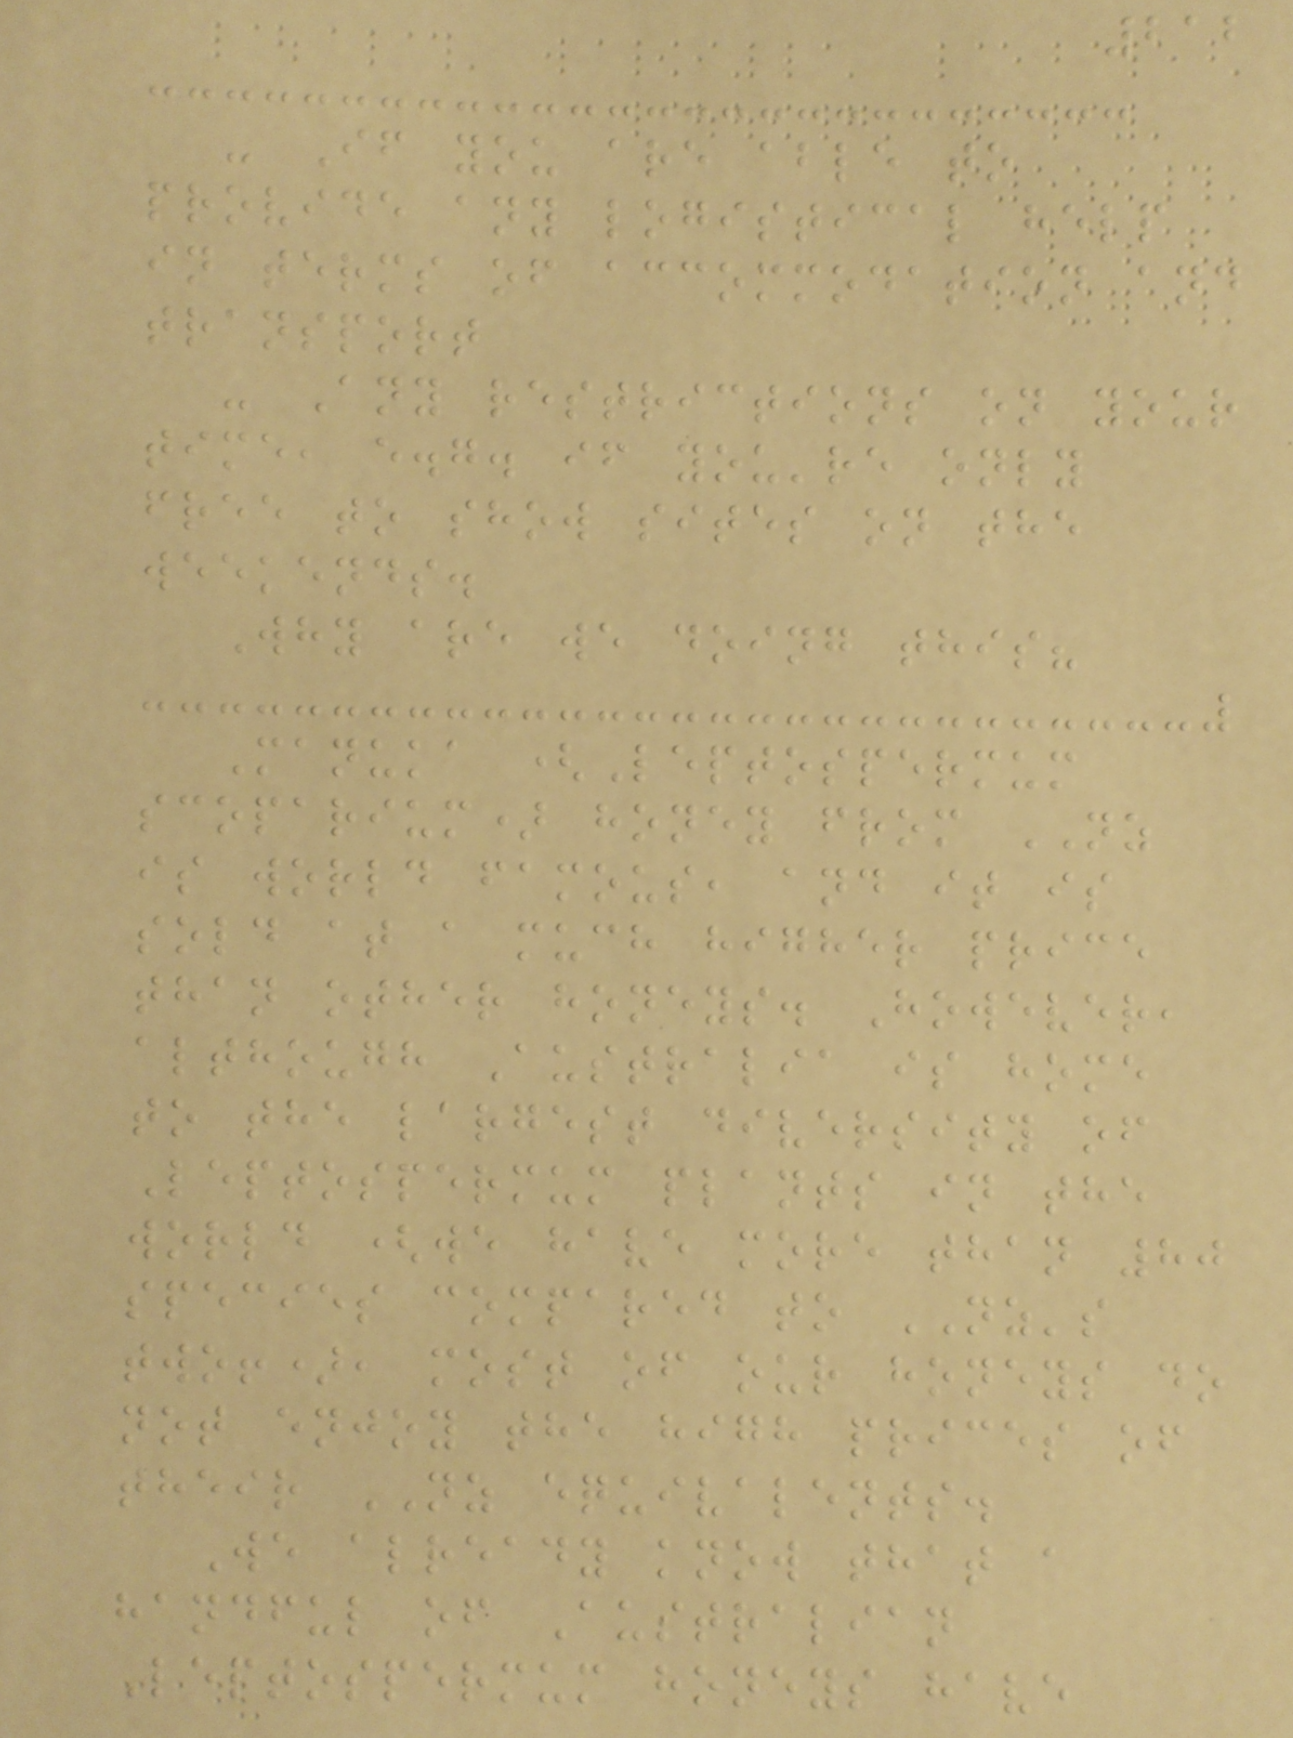212
- If you are able to
provide any logistical help
in terms of accommodation and
transport
- Any restrictions on your
time, e.g. if you're only
free to show sites on the
weekends.
Why are we doing this?
Manuka (Leptospermum
scoparium) honey from NZ
is world famous, and it is
sold at a much higher price
than other honeys. However,
although Australia is home
to the largest diversity of
Leptospermum plants in the
world (we have more than 80
species compared to NZ's
two!), most of our honeys do
not enjoy the high prices of
their NZ equivalents.
We already know that a
handful of Australian
Leptospermum honeys have
